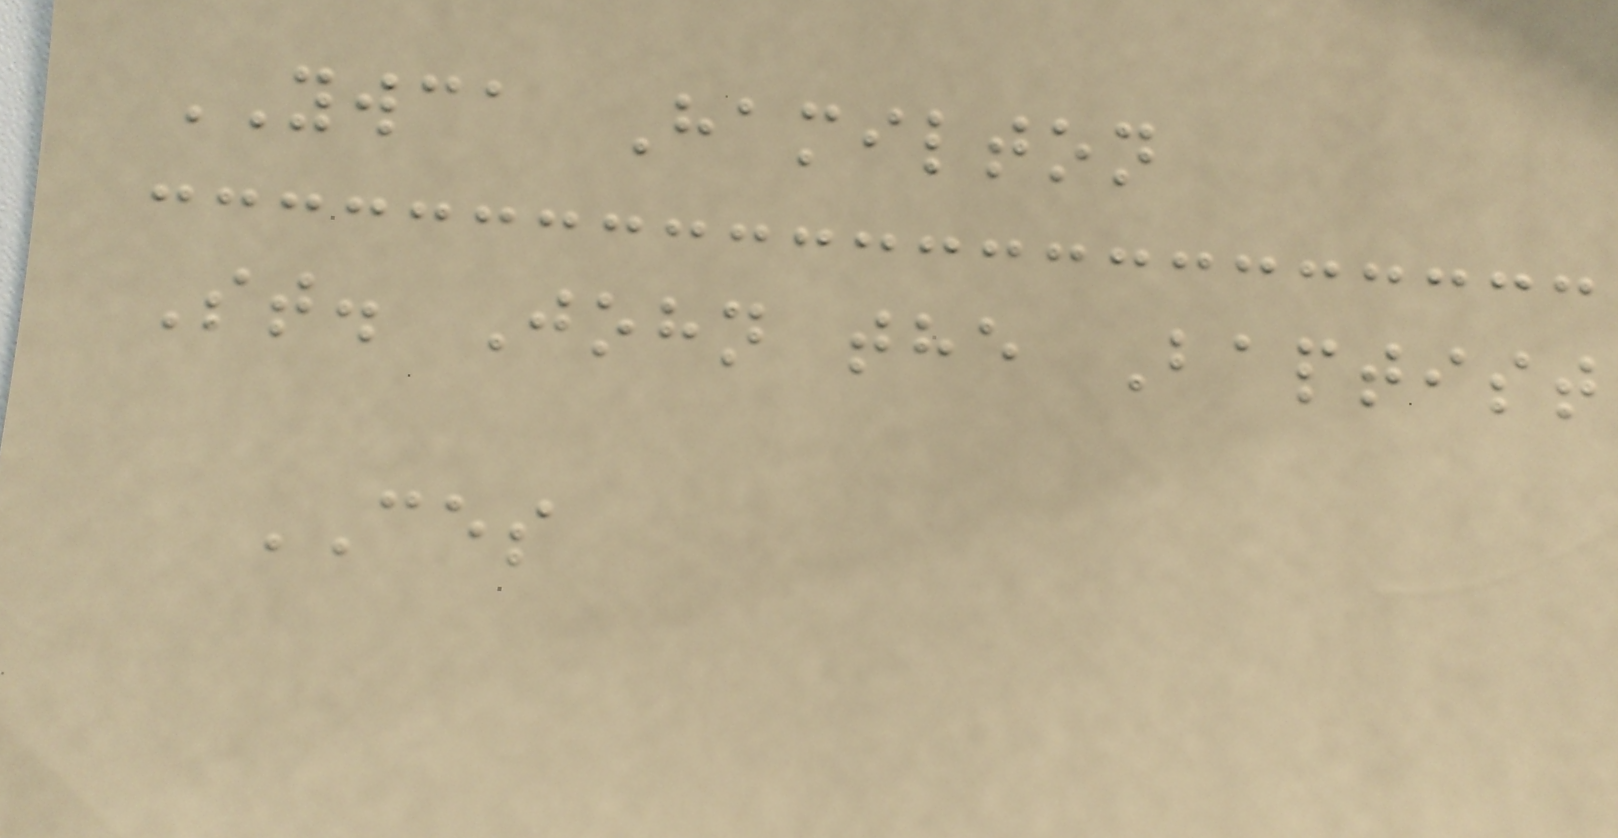YWCA Hamilton
St. John the Baptist
CES
